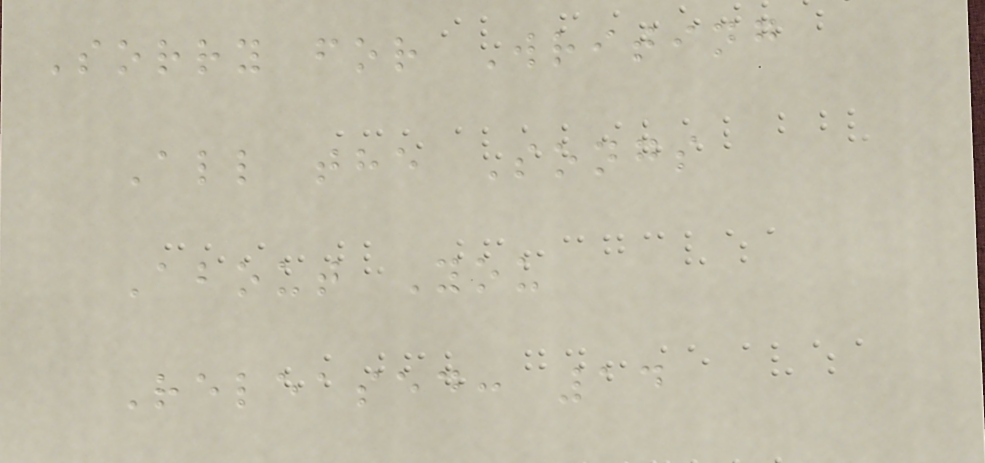Sorry for Writing
All the Songs
About You
Released: 14
